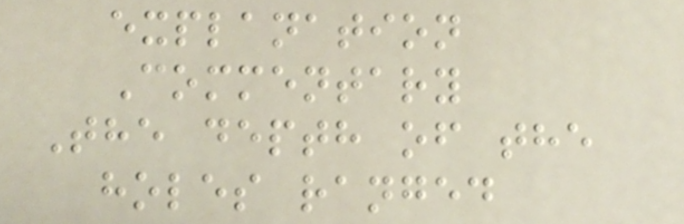explanation
Commentary
The depth of the
holes ranged
